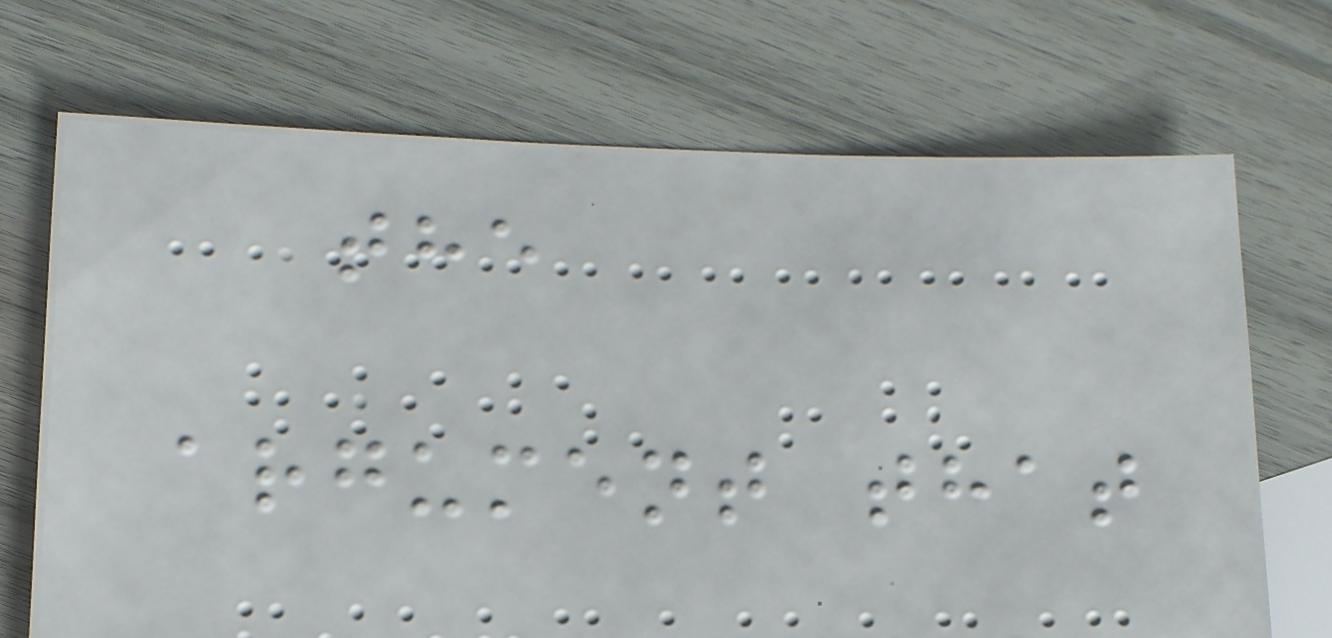the
argument that
